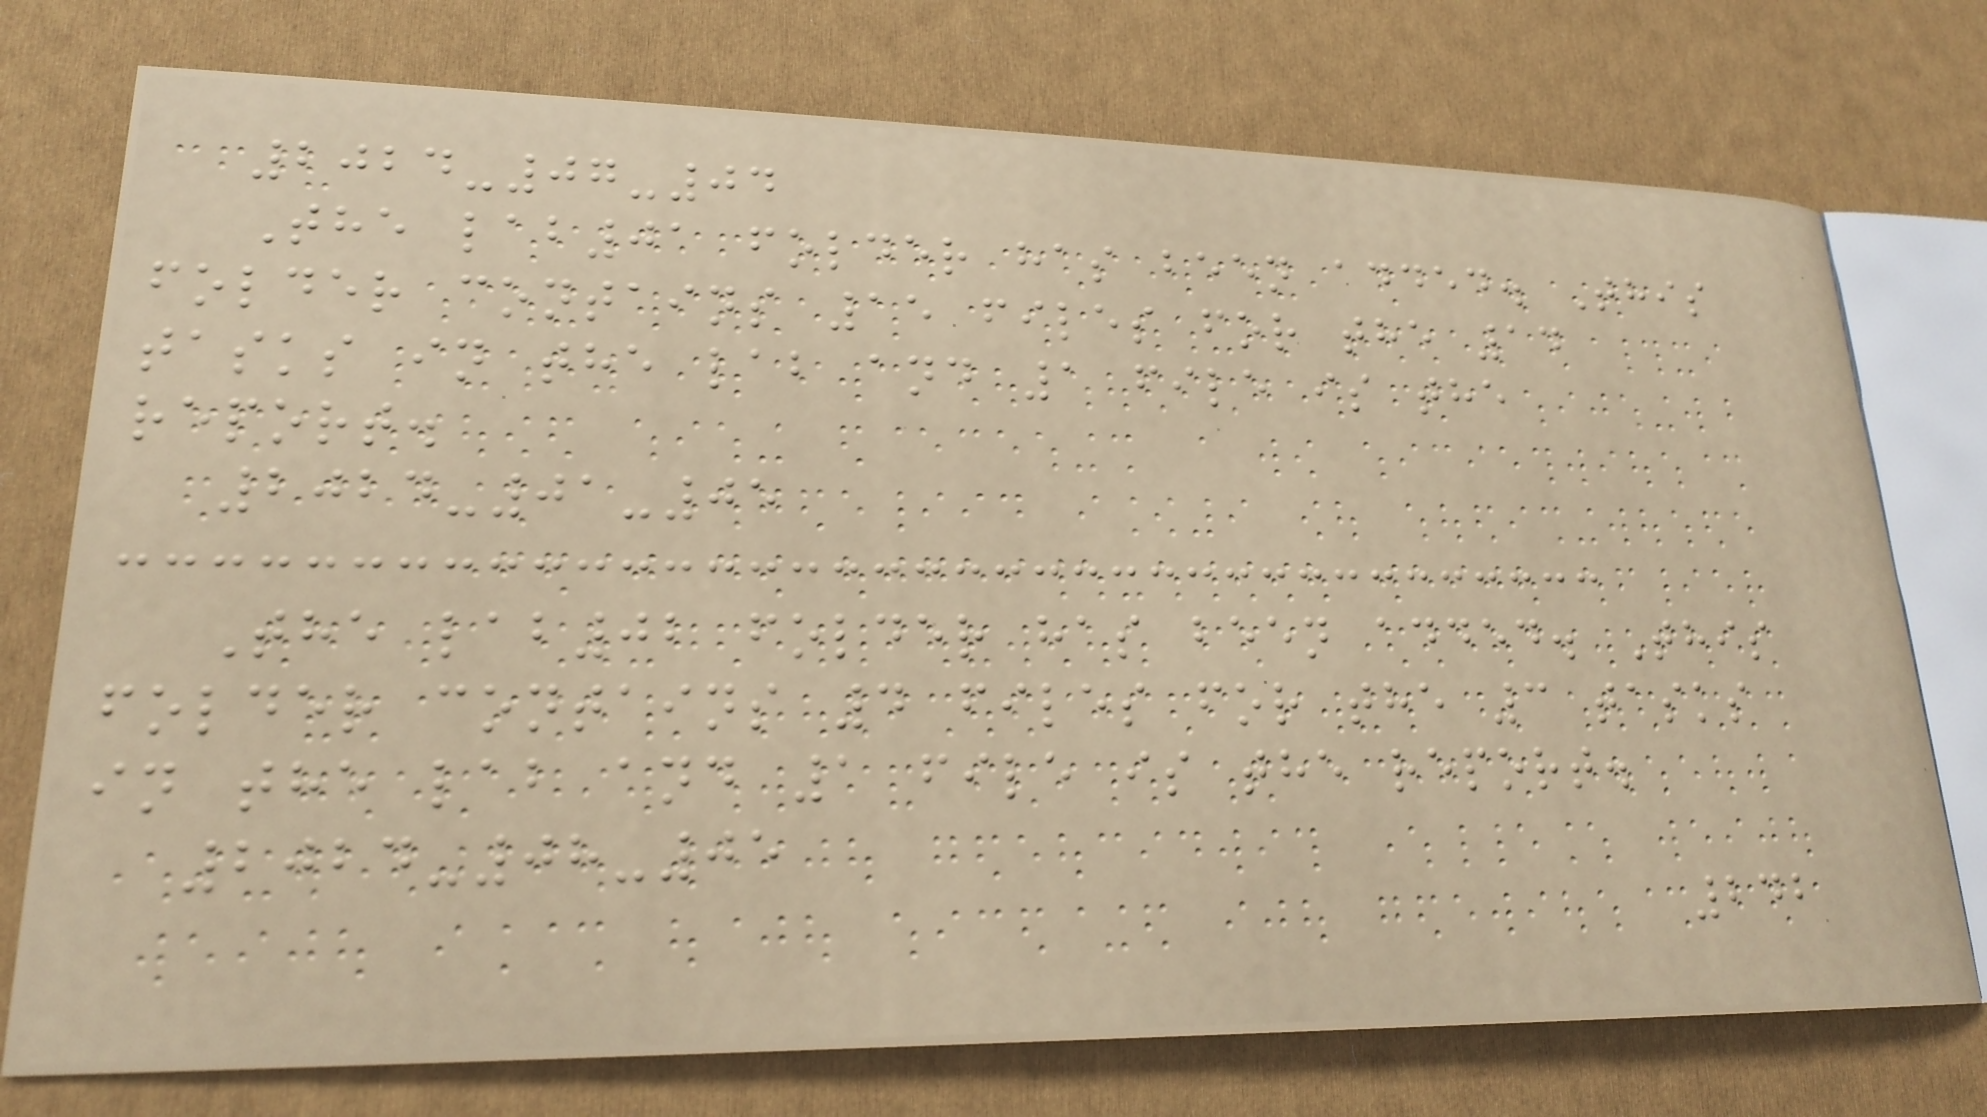2024-07-04
The lab01 folder has been added. This
folder contains 15 files for the 14
tasks in the lab and 1 file is the
report.
2024-01-05
The lab02 folder has been added. This
folder contains 4 files for the 3 tasks
in the lab and 1 file is the report.
2024-08-05
242
